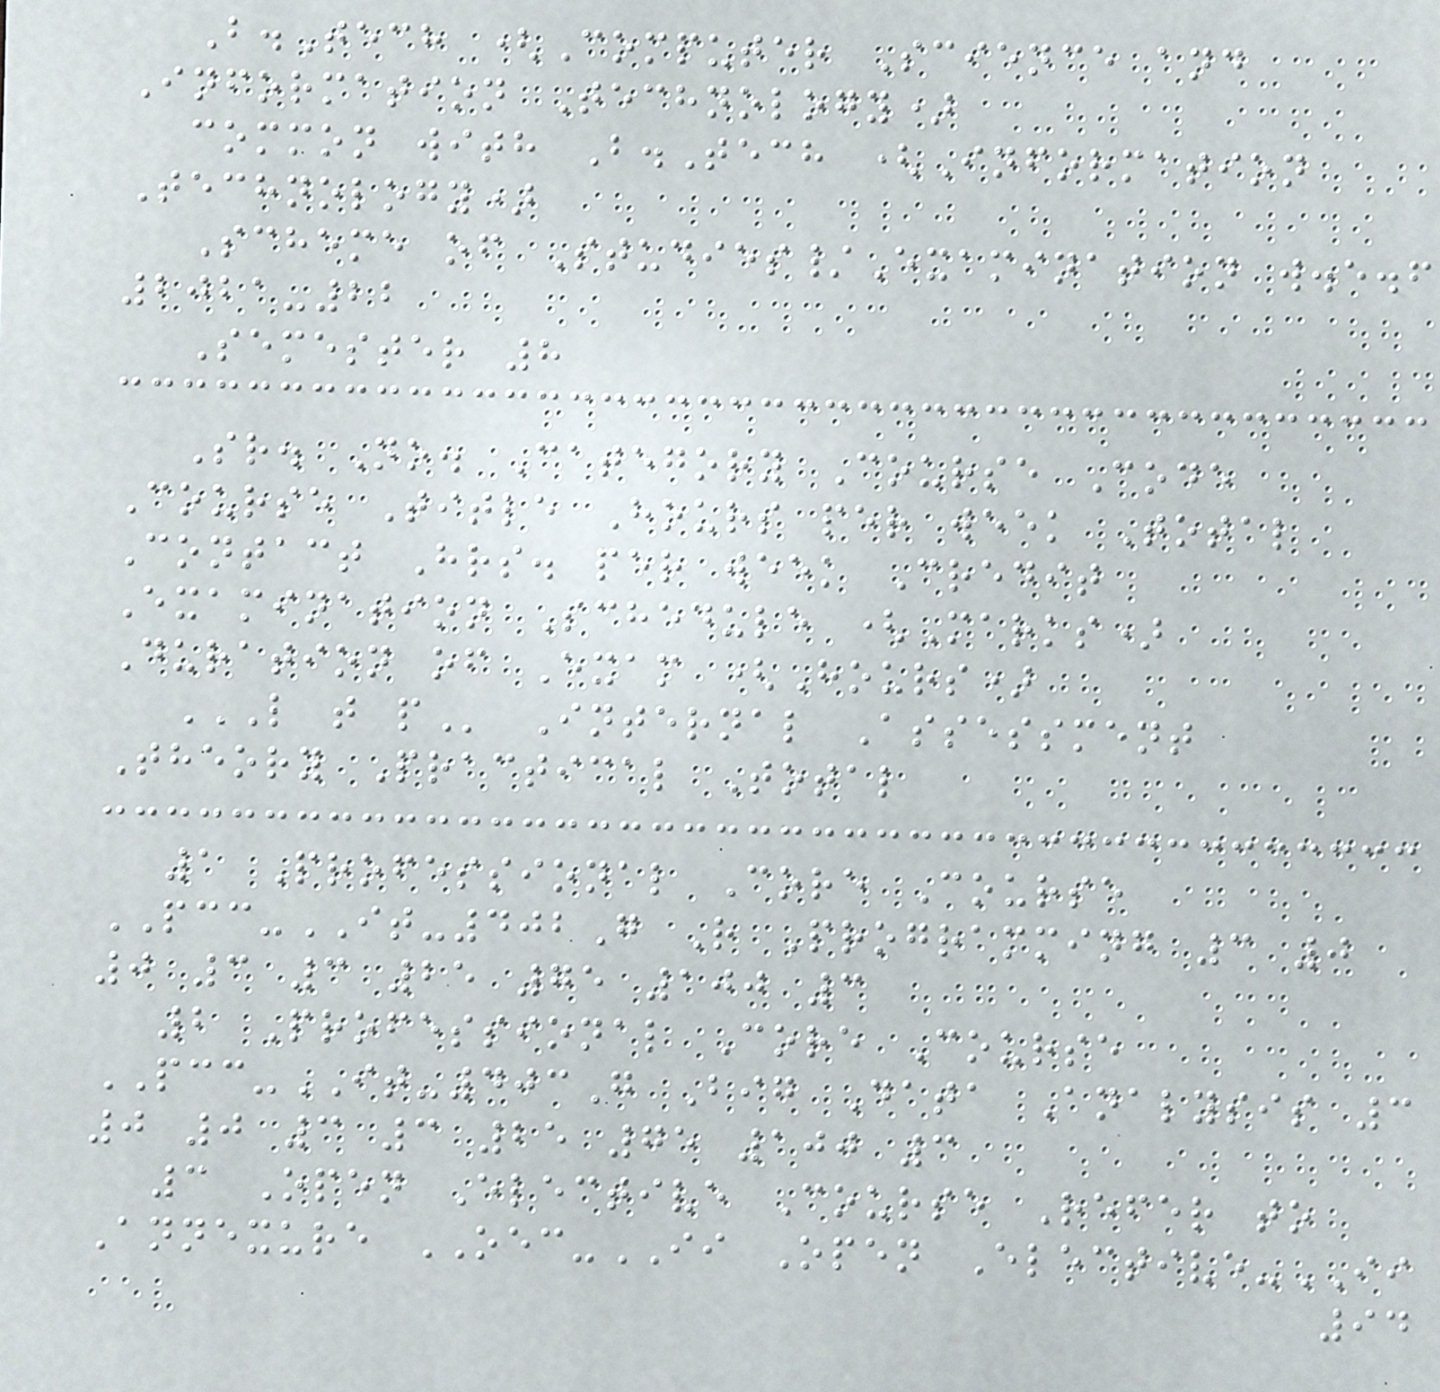B.Tech (Computer Science and
Information Technology)
common with B.Tech (Information
Technology)
Scheme of Studies/Examination w.e.f
2021-22
Semester 8
Sr. No. Category Course Code
Course Title Hours per week Total
Contact Hrs. per week Credit
Examination Schedule (Marks)
Duration of Exam (Hours)
L T P Internal Assessment
Theory Practical Total
1 Professional Core Course
PCC-IT-402G R Programming 3 0
0 3 3 25 75 100 3
2 Professional Core Course
PCC-IT-403G Big Data Analysis 3
0 0 3 3 25 75 100 3
3 Open Elective Course Refer to
Annexure OEC-II Open Elective-II
94
